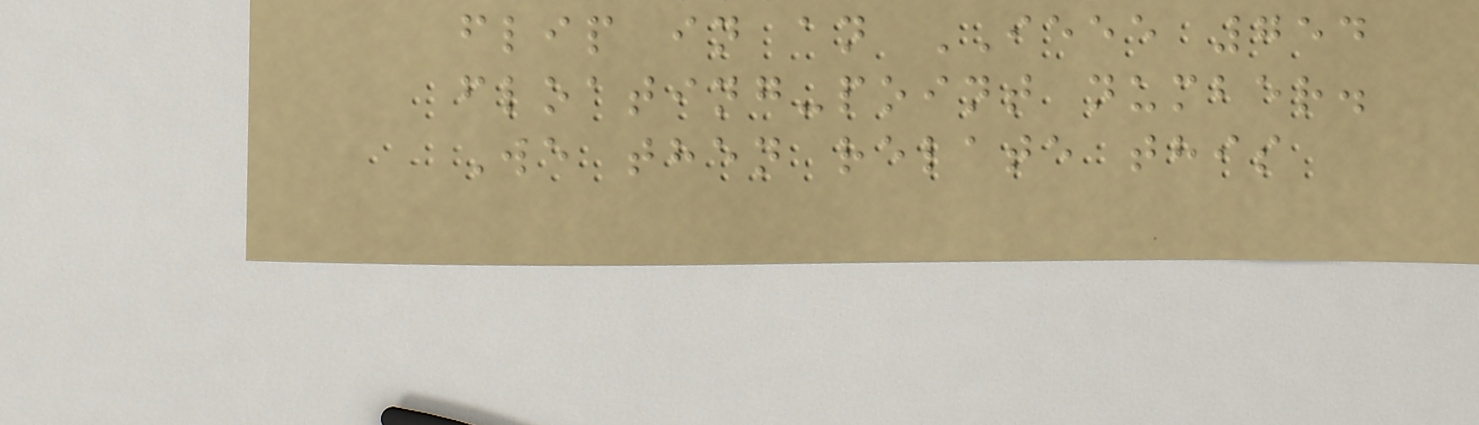flip in an IEEE 754
floating-point number.
We then relate this
